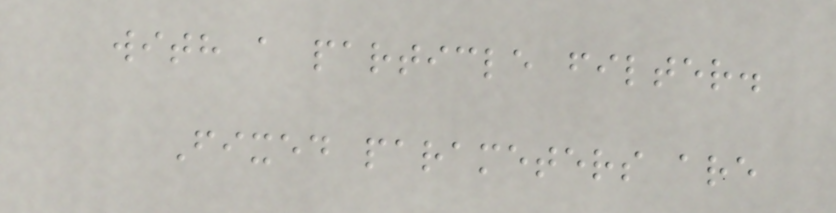with a particle filter.
Fixed parameters are
